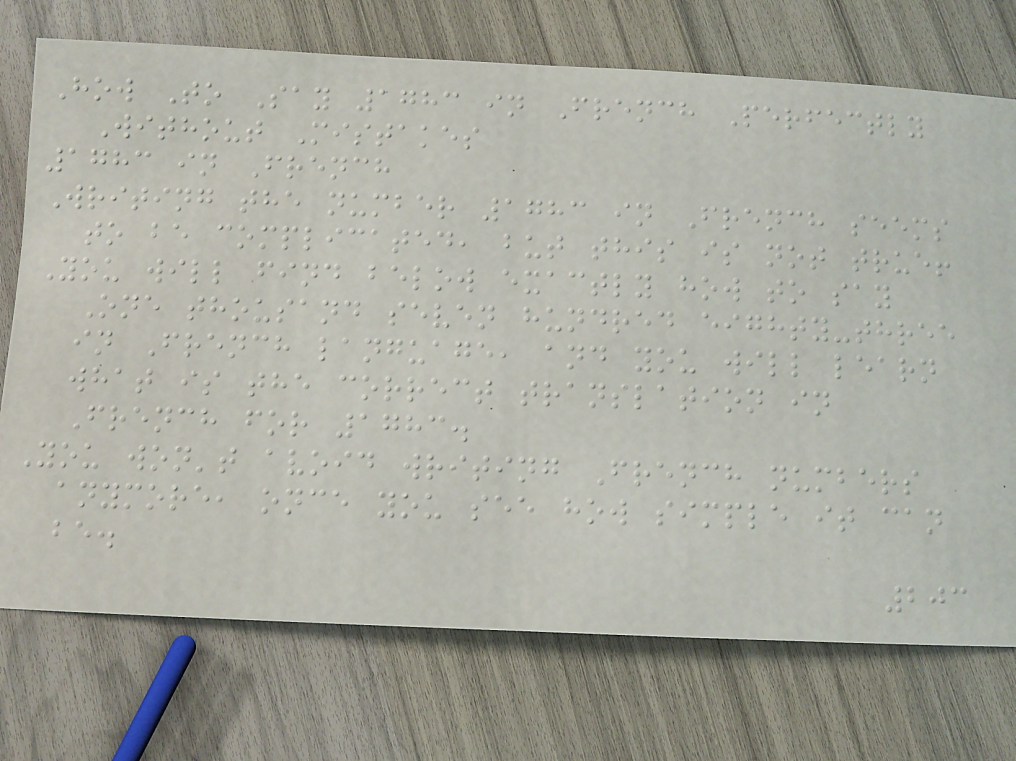How To Say 1783 in French Perfectly
Without Mistakes
1783 in French
Writing the number 1783 in French seems
to be complicated, but this is not true!
You will find below exactly how to say
One thousand seven hundred eighty-three
in French language, and you will learn
what is the correct translation in
French for 1783.
You won't avoid writing French numbers
anymore, once you see how simple it can
be.
203
